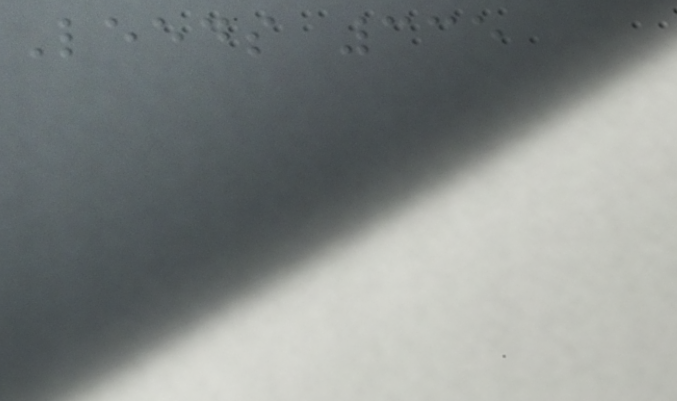Leeds 335
